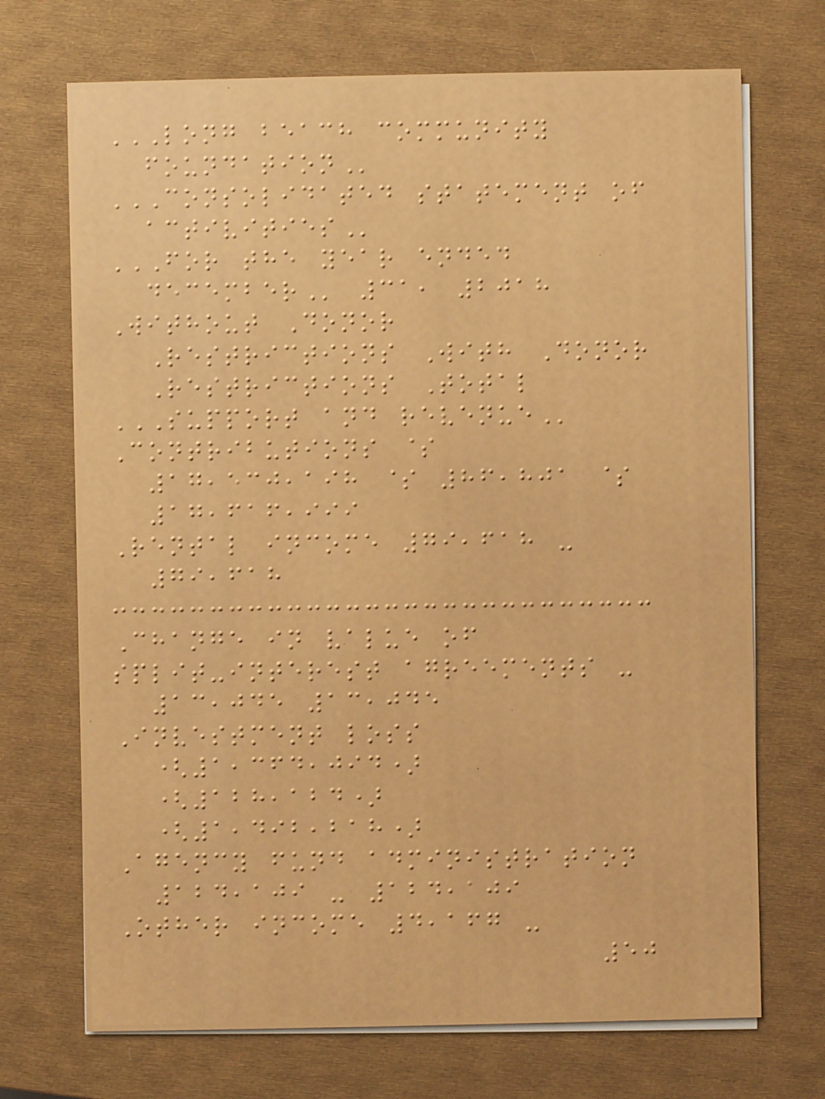LONG BEACH COMMUNITY
FOUNDATION
CONSOLIDATED STATEMENT OF
ACTIVITIES
FOR THE YEAR ENDED
DECEMBER 31, 2018
Without Donor
Restrictions With Donor
Restrictions Total
SUPPORT AND REVENUE
Contributions $
17,530,198 $ 86,801 $
17,616,999
Rental income 79,618 -
79,618
Change in value of
split-interest agreements -
13,045 13,045
Investment loss
(1,364,094)
(128,124)
(1,492,218)
Agency fund administration
124,109 - 124,109
Other income 4,167 -
50
